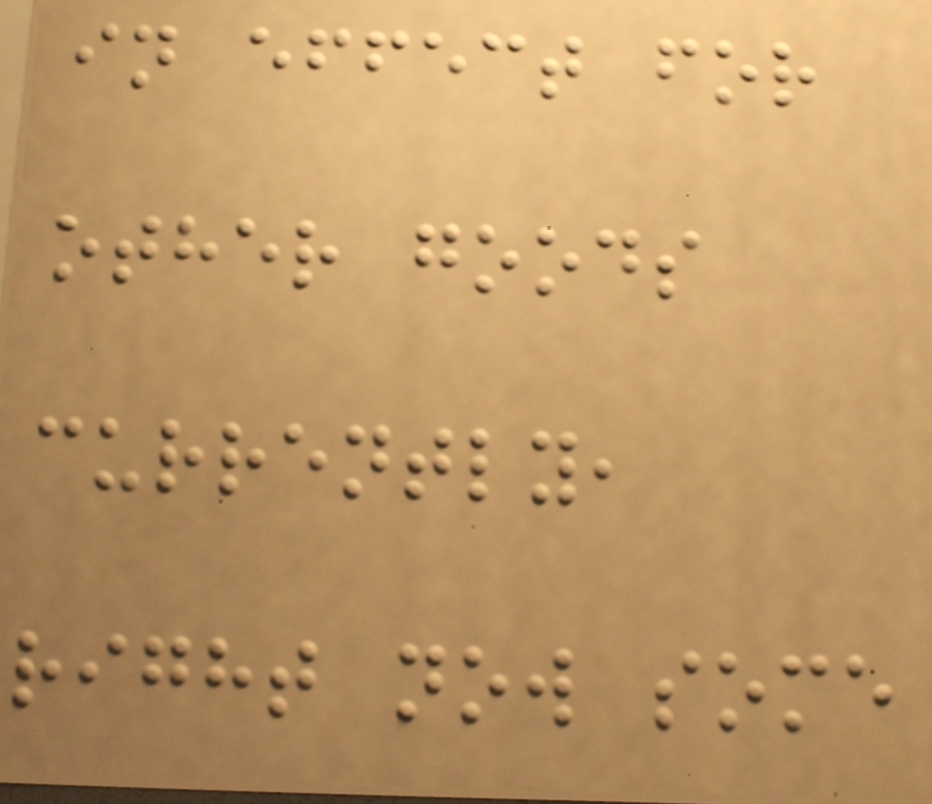in effect for
other goods
currently,
right now some
